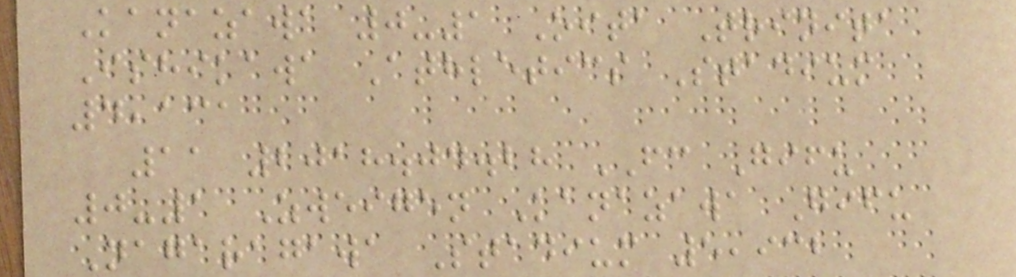Kanazawa 0-1 Oita Trinita
Ishikawa Athletics Stadium
4,131
11 2018.04.28 FC Gifu
0-1 Zweigen Kanazawa Gifu
Nagaragawa Stadium 5,932
